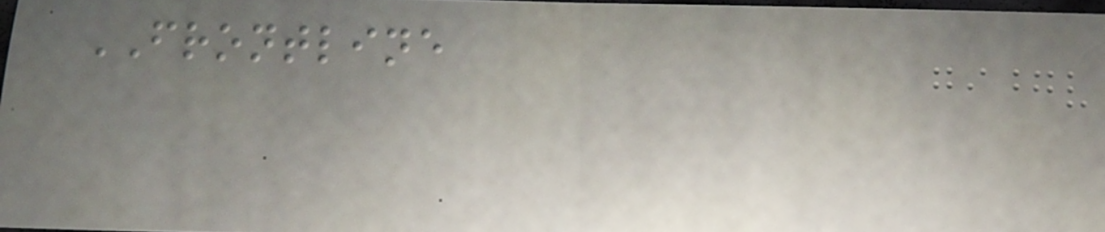FRONTLINE
